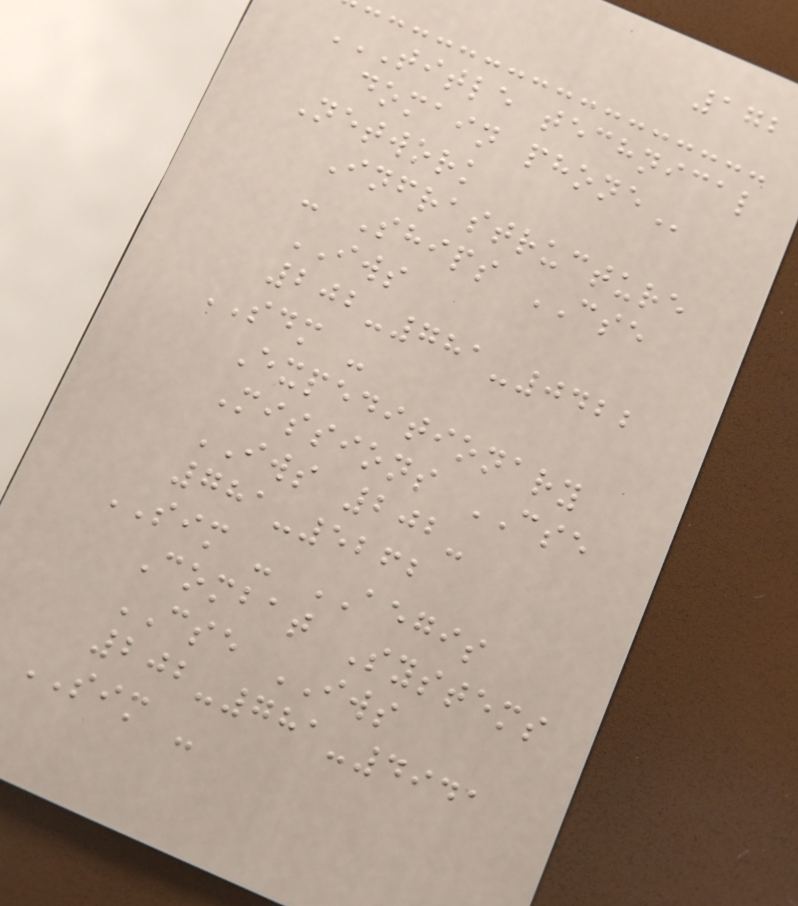172
TITLE TECHNICAL
DOMAIN PHONE
Network
Infrastructure
- Ships CSE
IWS
202-781-0422
SDM -
Expeditionary
Missions CSE
IWS 202-
781-5262
SIM - AEGIS
Combat Systems
CSE IWS
202-781-4941
SIM -
